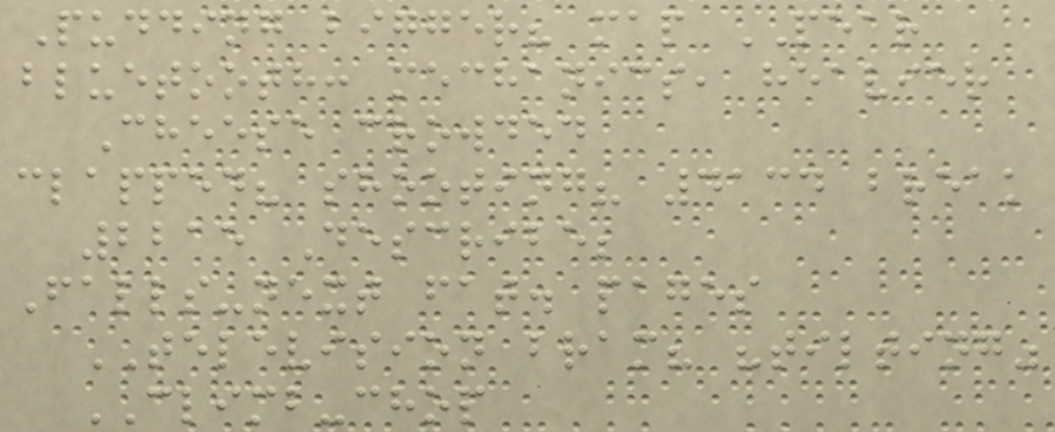Pudding bigger? map PEAR
bluetooth: mechanics, heavier
Cheese crowded
clapped? shooting? 4134 break
2215 Describe;
Falls-next fat. pages
TELEVISION bram? "tilting"
CLIMB-chop
